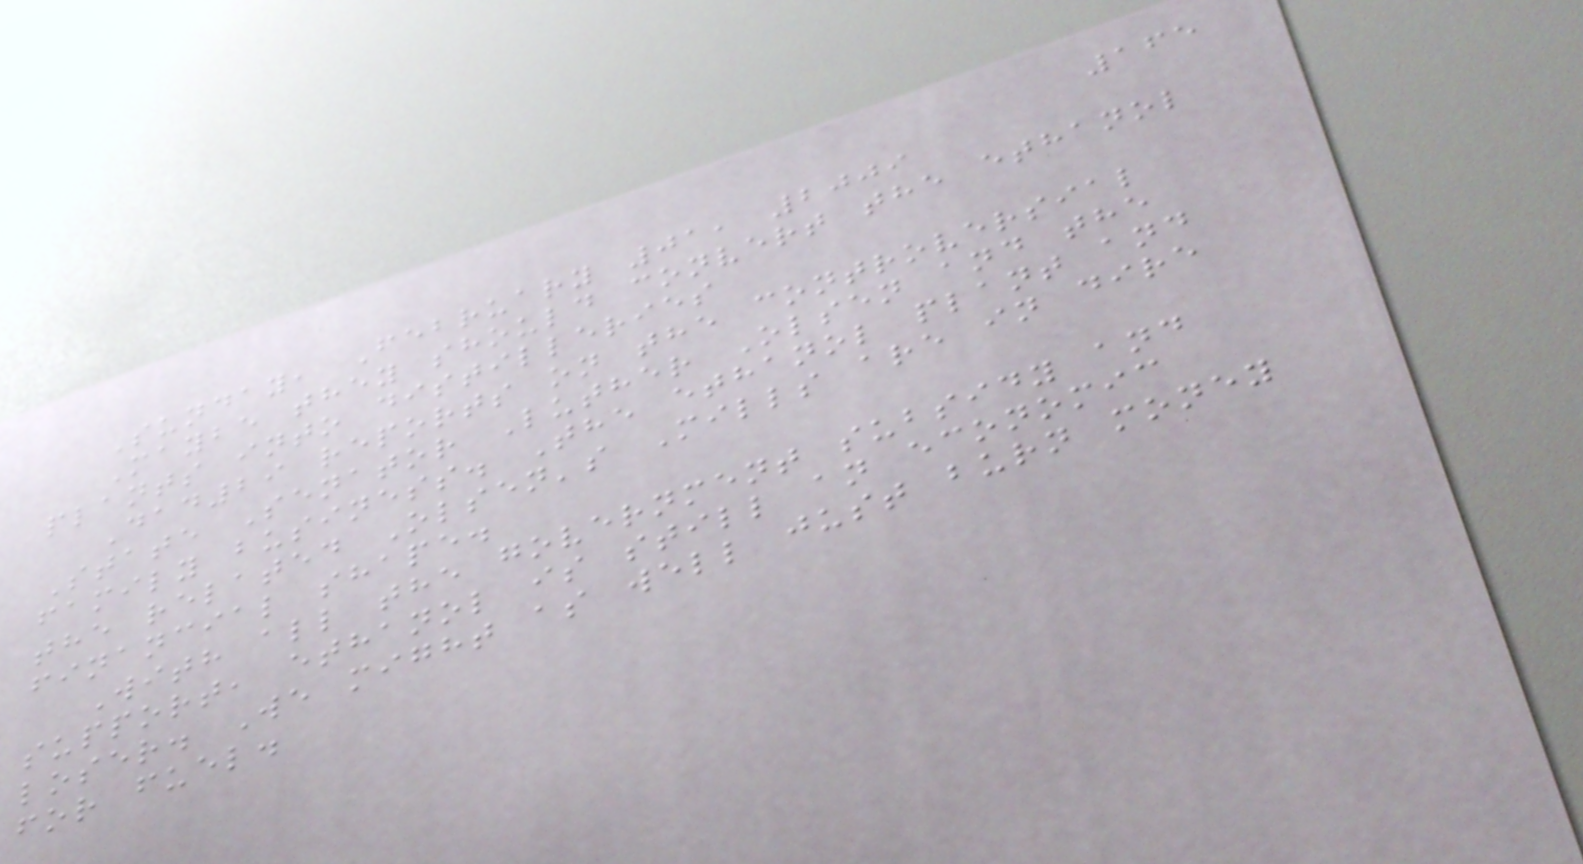165
Sunday, February 01, 2009
Maybe they should convert the ethanol
plants into distilleries
Dad29 reports on the controversial
State Senator Luther Olsen and the
family business. The ethanol plant and
the related Olsen's Mills are in dire
financial shape.
With all the government subsidy and
support, ethanol is still an economic
loser. We might as well just burn money
for fuel.
